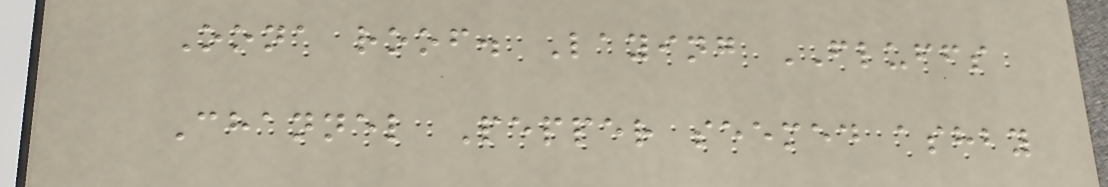Oona roof. Laying FLUFFS
Channel Pepper seemed ashby
